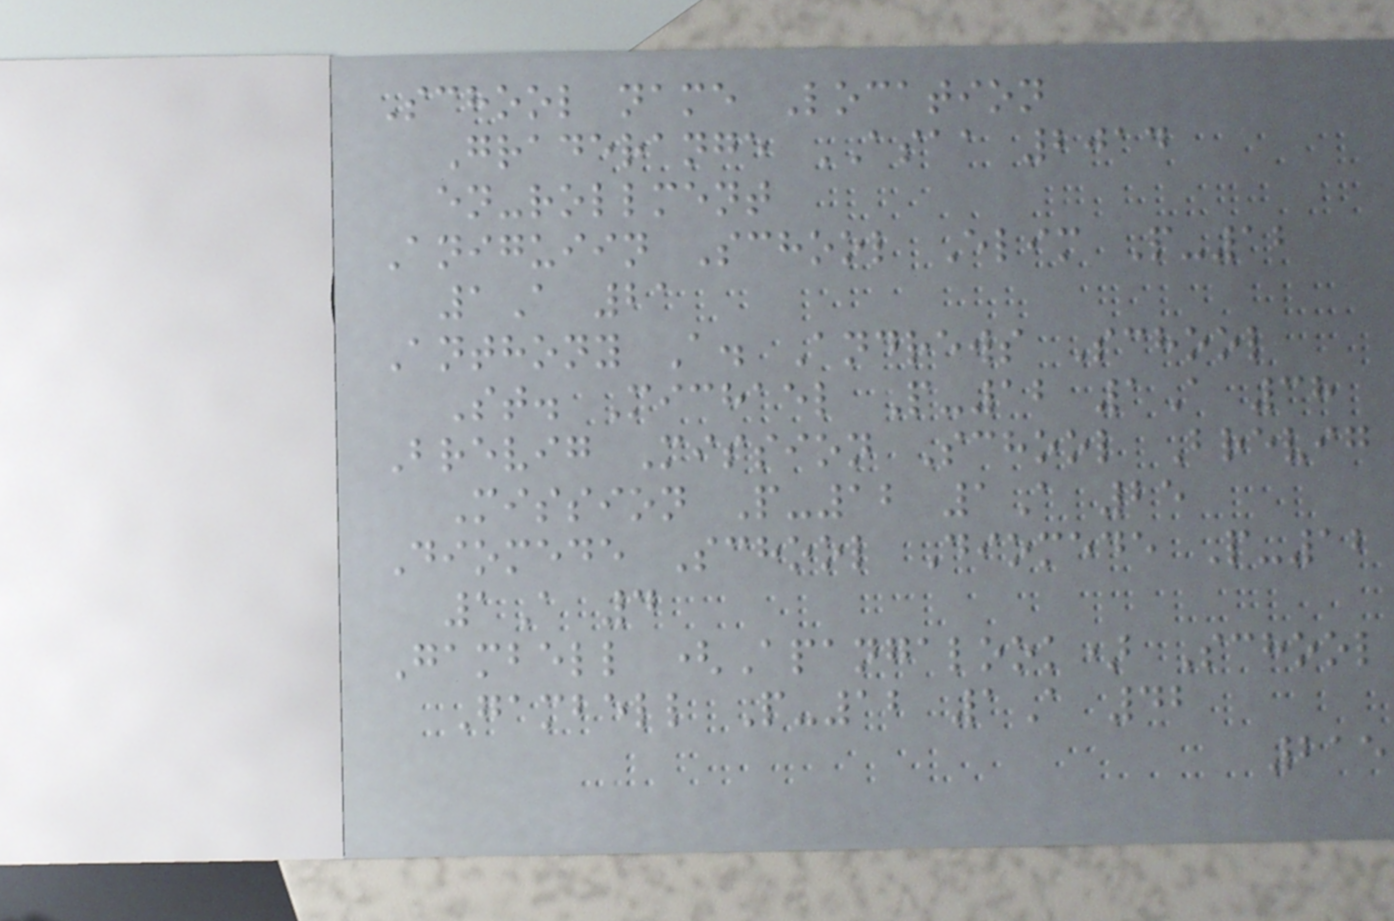School name Location
Graderange ASAA 2014
en-rollment
Aniguiin School Elim P-12
1A 21
Anthony A. Andrews School
St. Michael P-12 1A 38
Brevig Mission School Brevig
Mission P-12 1A 25
Diomede School Diomede P-12
1A 4
Gambell (Apangalook) School
Gambell P-12 1A 42
215
